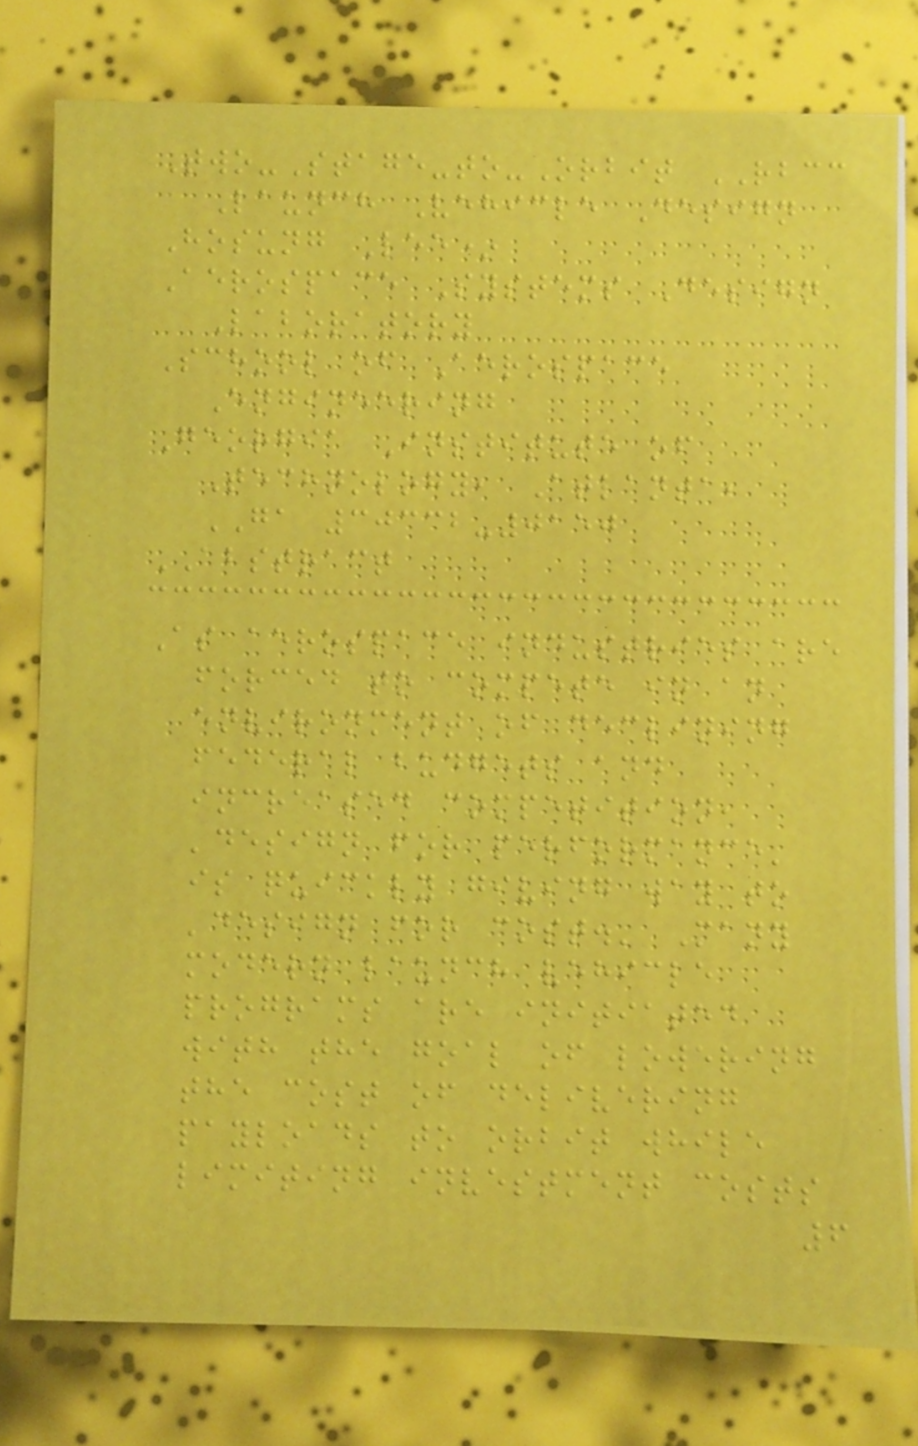Two-Stage-to-Orbit RBCC
Launch Vehicle Design
Hosung Lee*
Aerospace Systems Design
Laboratory
School of Aerospace
Engineering
Georgia Institute of
Technology, Atlanta,
GA 30332-0150
ABSTRACT
As aerospace industries are
forced to compete in an
environment of declining
federal budgets and
increased competition,
'design for performance'
is quickly giving way to
'design for cost.' Many
modern launch vehicle
programs are initiated
with the goal of lowering
the cost of delivering
payloads to orbit while
limiting investment costs
6
